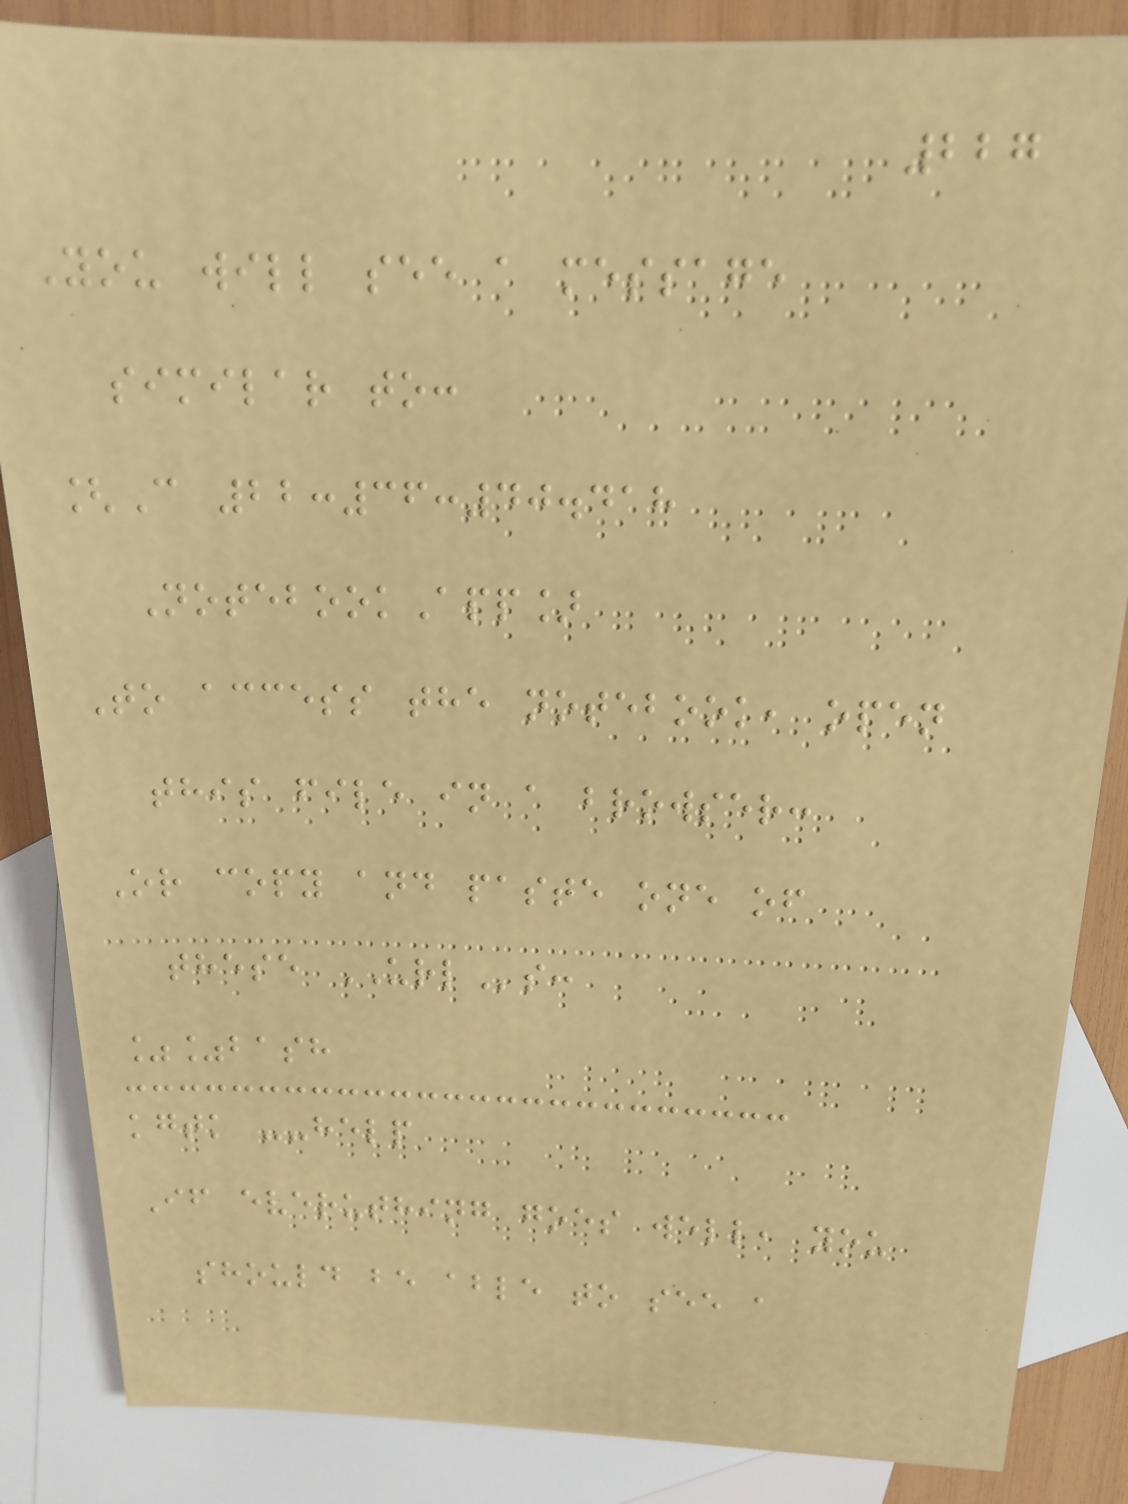227
You will see a message
similar to:
[C 22:36:40.418
NotebookApp]
To access the notebook, open
this file in a browser:
Or copy and paste one of
these URLs:
%%bash
kgtk --help
If everuthing goes well, you
should be able to see a
